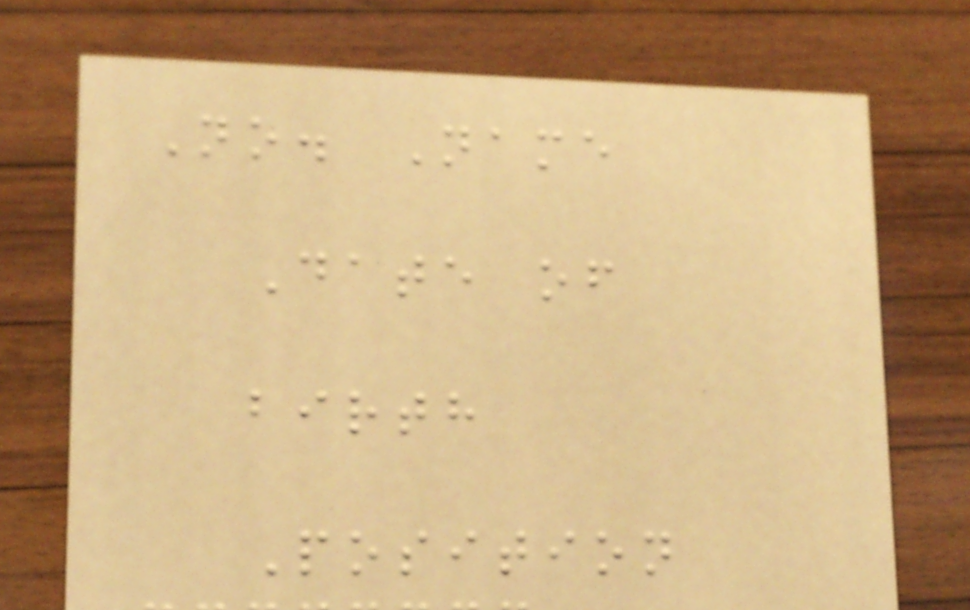No. Name
Date of
birth
Position
